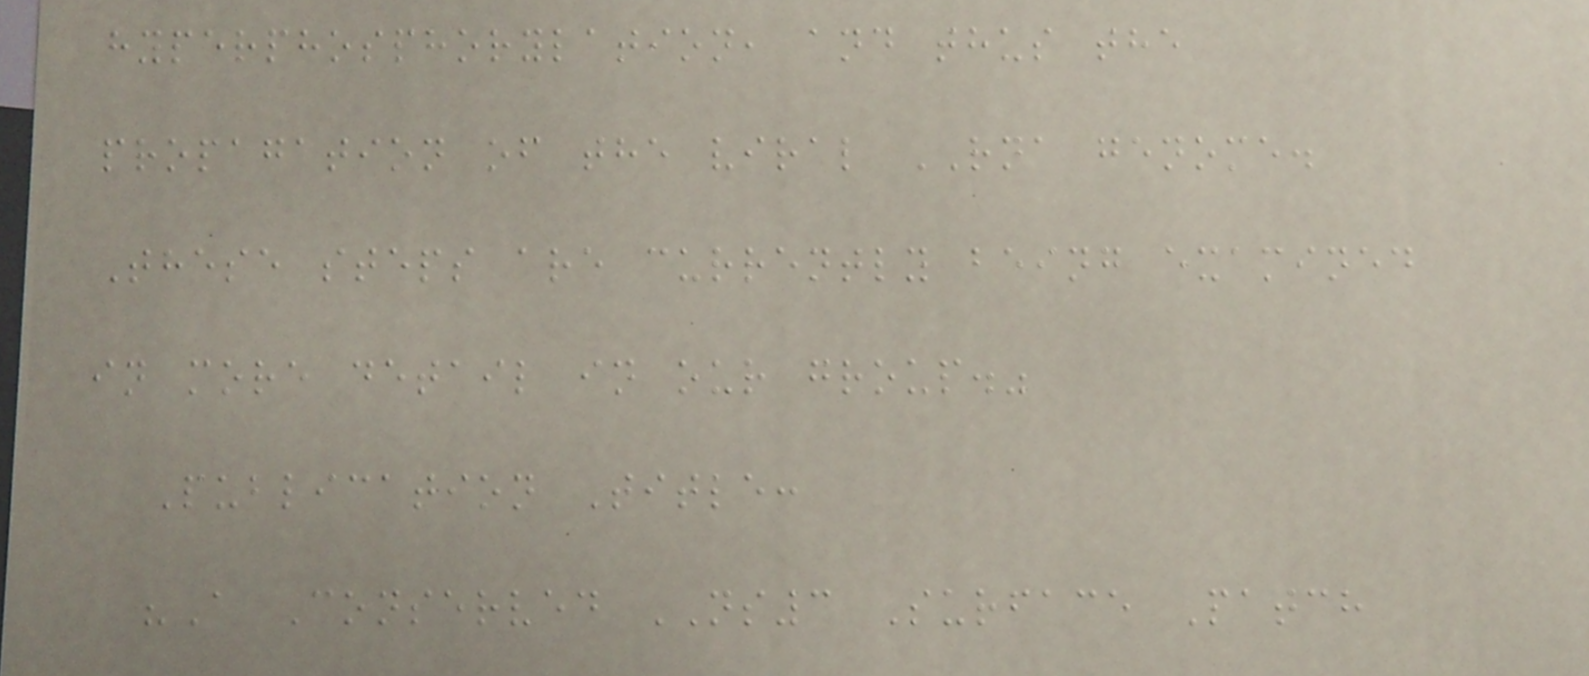hyperphosphorylation, and thus the
propagation of the viral RNA genome.
These steps are currently being examined
in more detail in our group."
Publication Title:
"A Conserved NS3 Surface Patch
